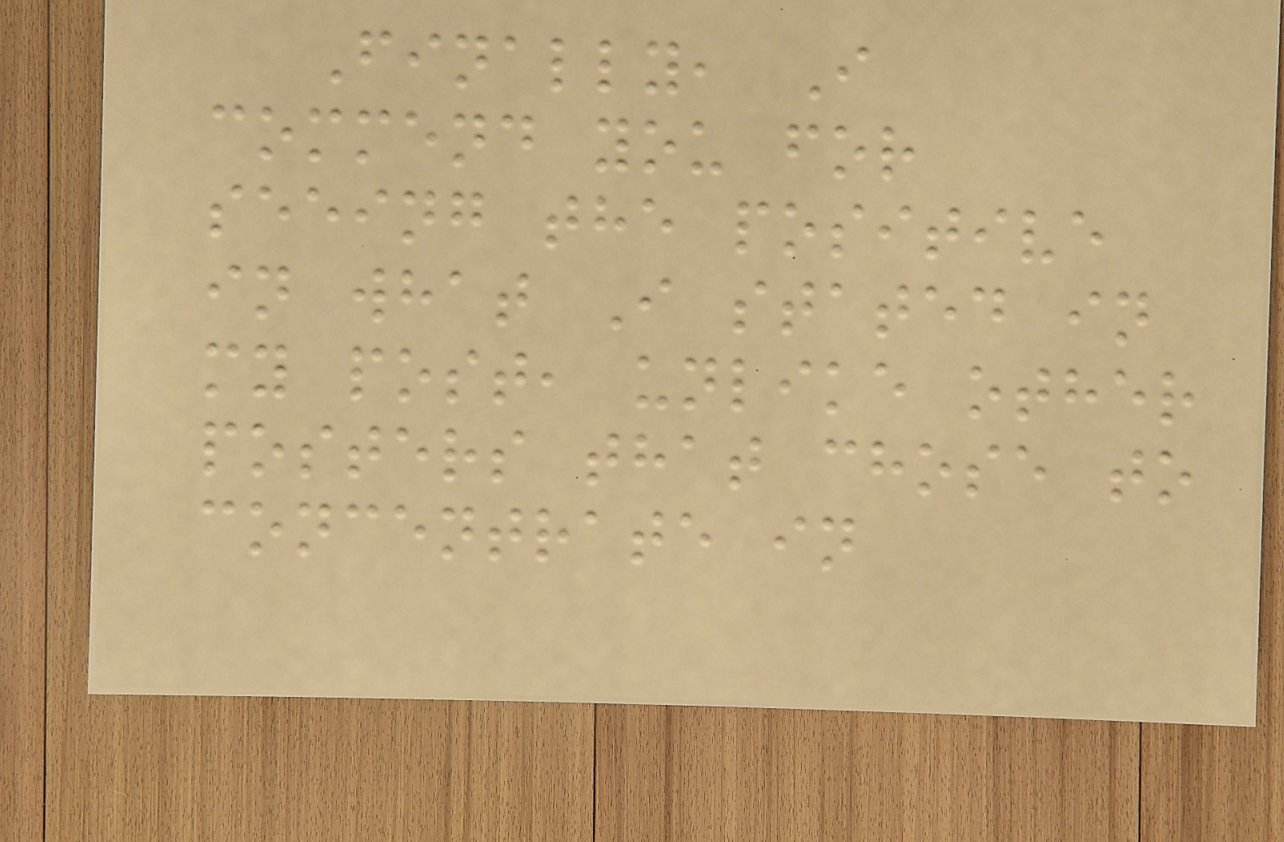Finally, I
commend you for
seeing the positive
in what I stated in
my post, unlike other
posters that chose to
concentrate in
